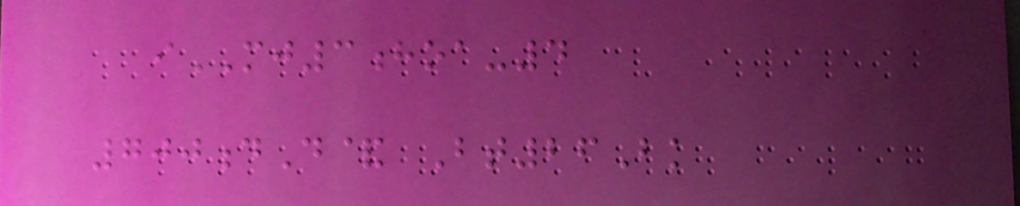iMJ3hoa-4
700dD& Bt26Bk
